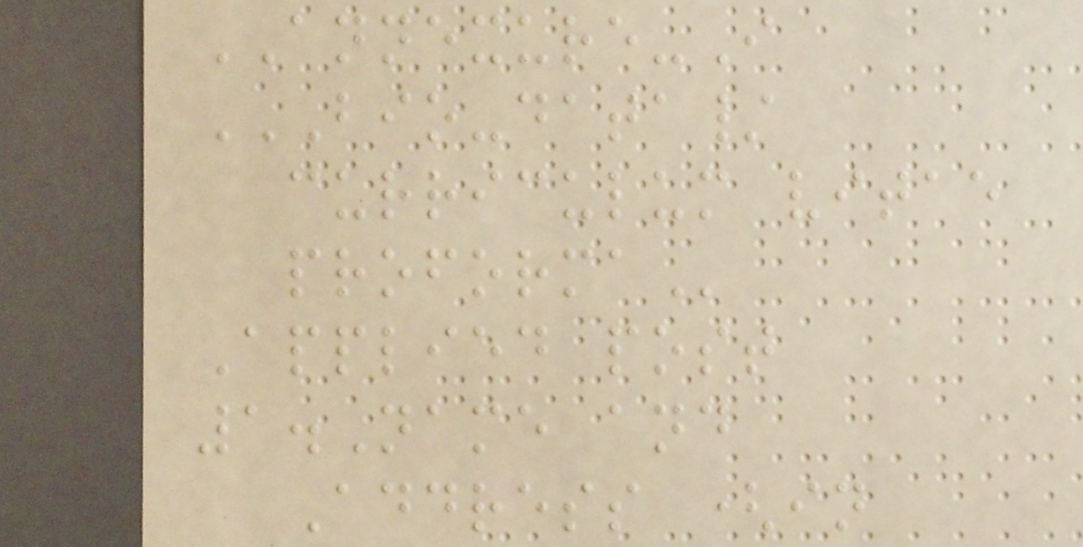ANNEXURE-I
BIO-DATA/
CURRICULUM VITAE
PROFORMA
Applied post
1.Name and
Address (in
